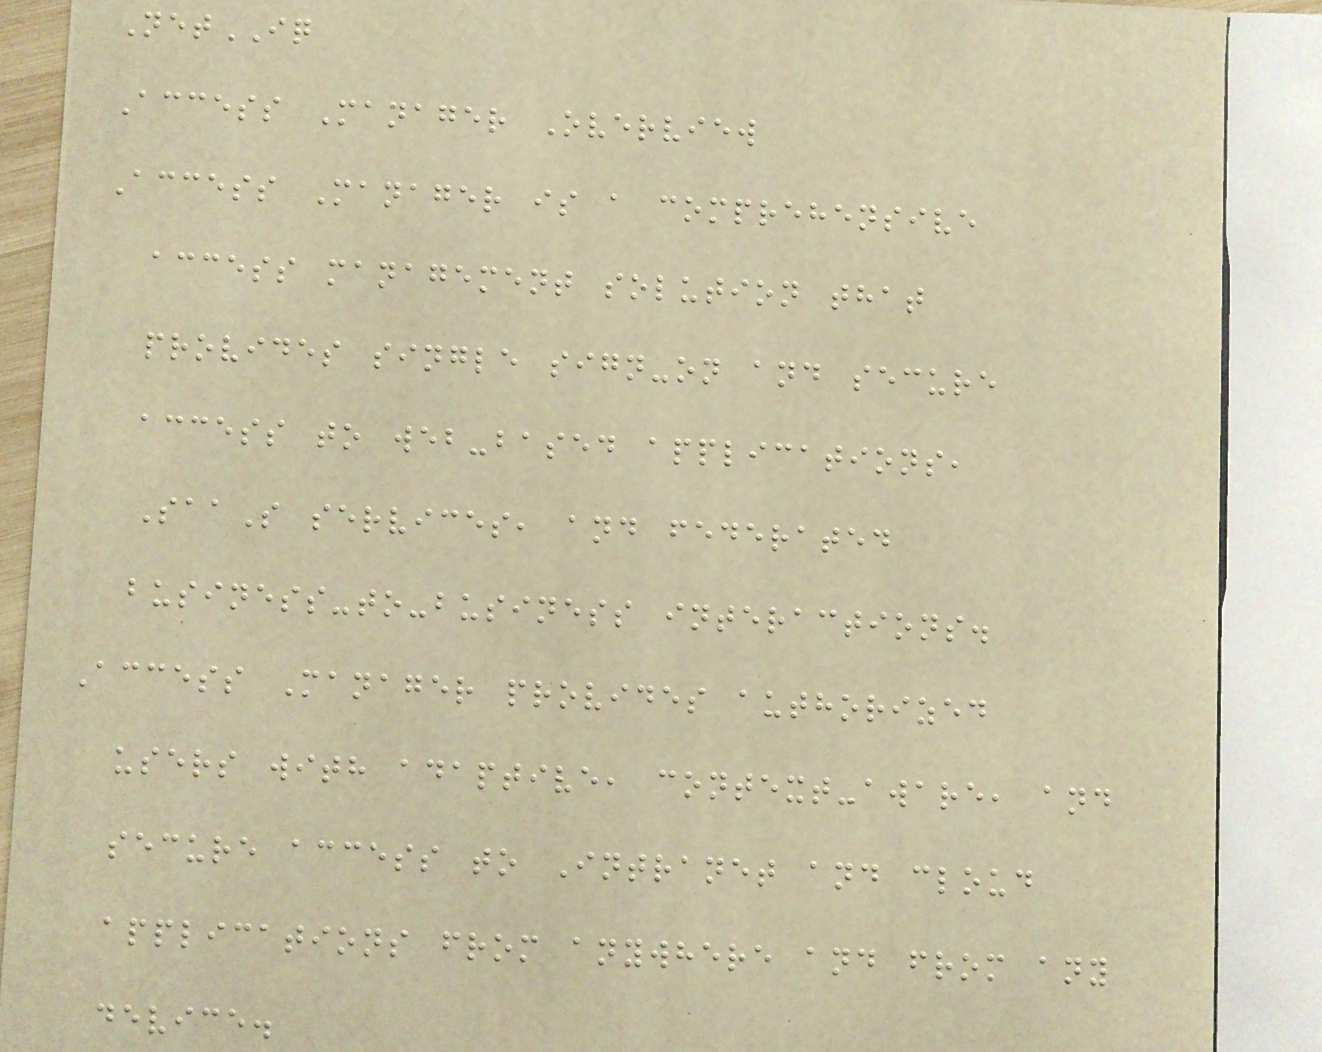NetIQ
Access Manager Overview
Access Manager is a comprehensive
access management solution that
provides single sign-on and secure
access to web-based applications,
SaaS services, and federated
business-to-business interactions.
Access Manager provides authorized
users with adaptive, context-aware, and
secure access to Intranet and cloud
applications from anywhere and from any
device.
